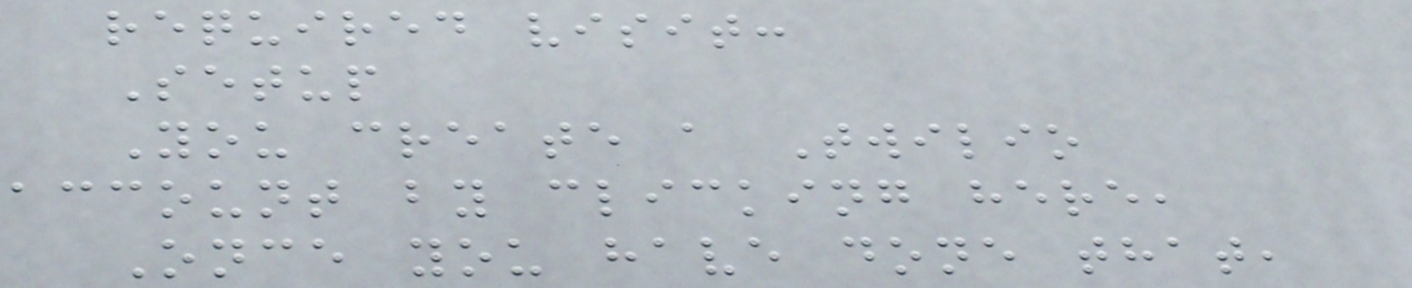required visit:
Setup
You create a Twilio
account by clicking here,
Once you have done that,
